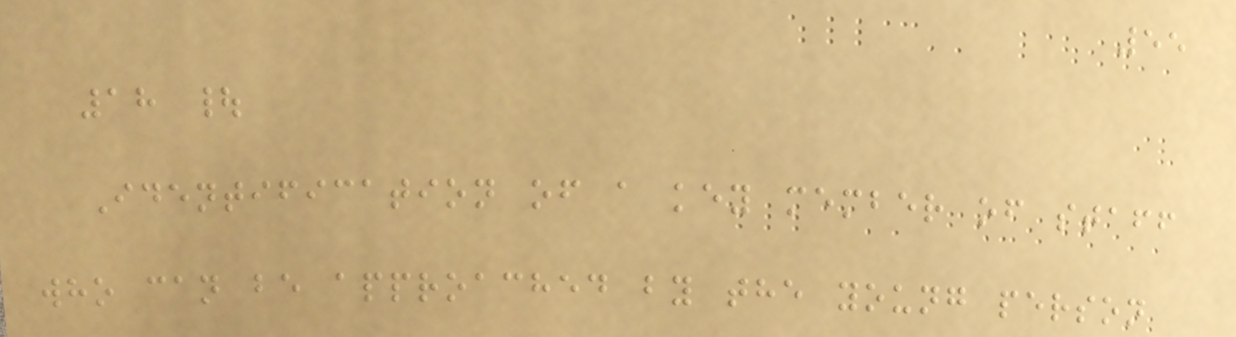55
18 |
Identification of a key member of staff
who can be approached by the young person
